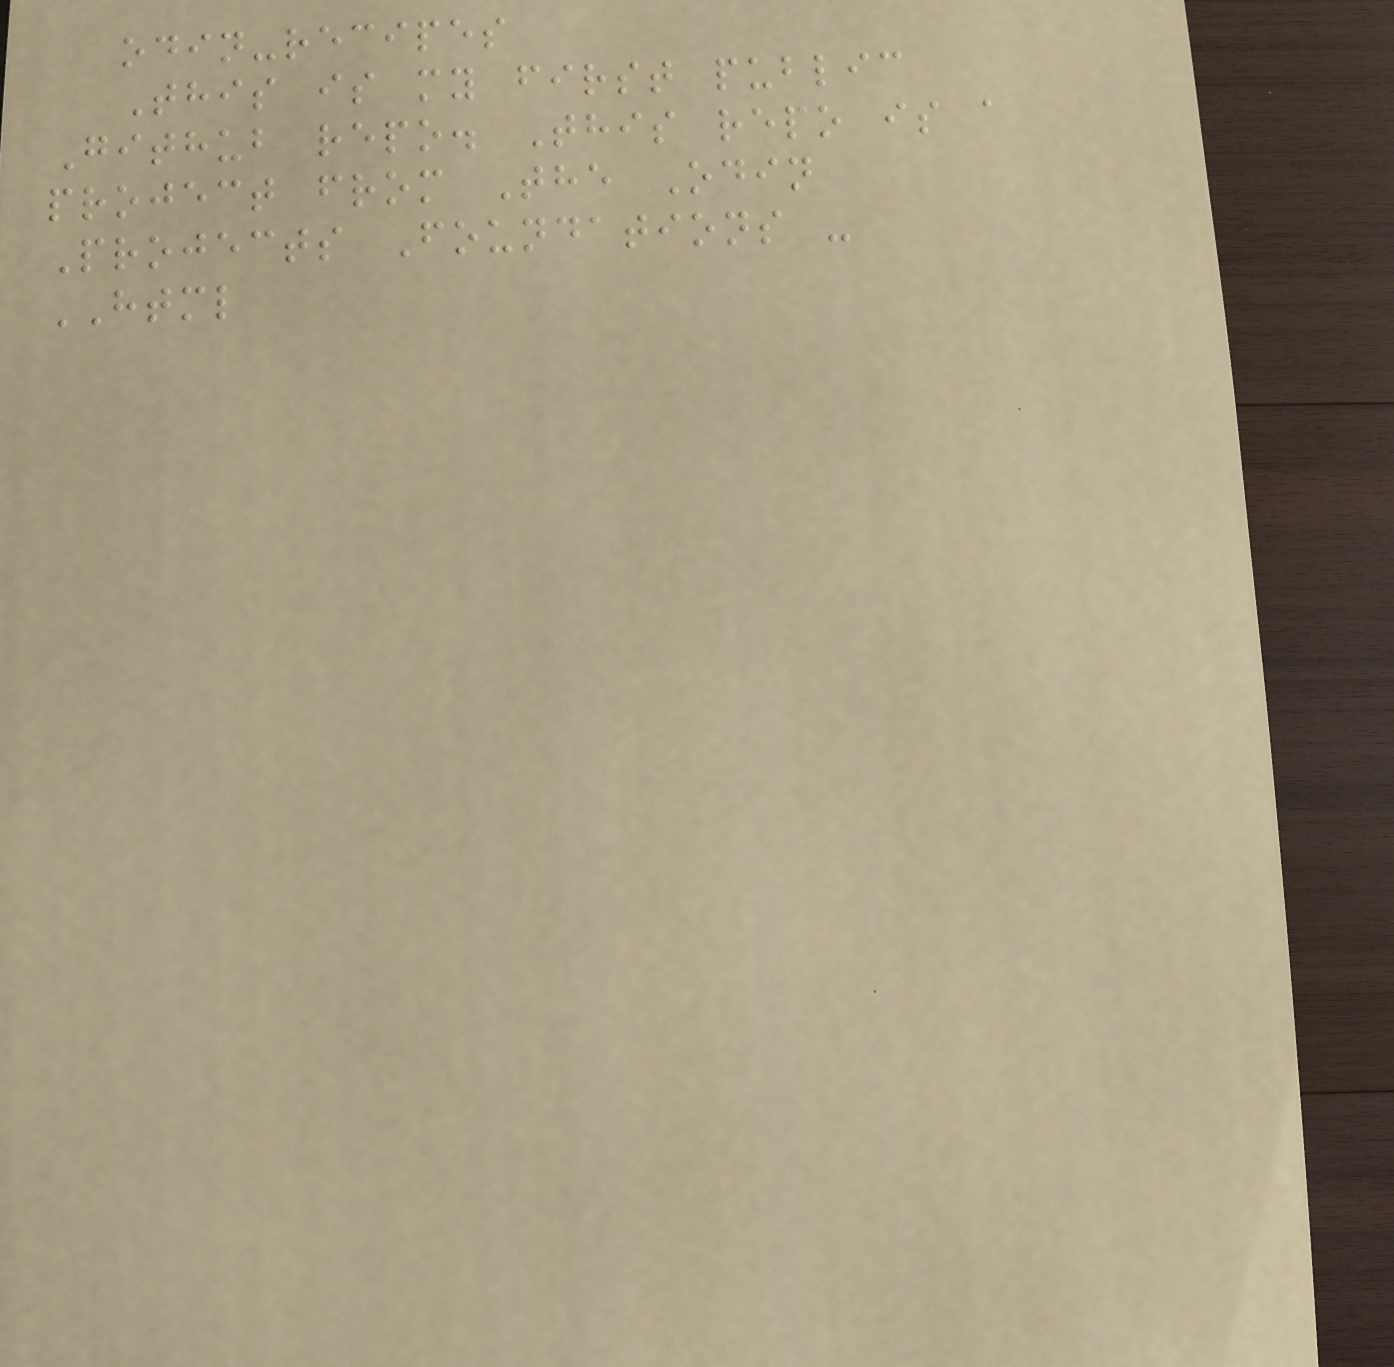odin-recipes
This is my first public
Github repo. This repo is a
project from The Odin
Projects Foundations -
HTML
